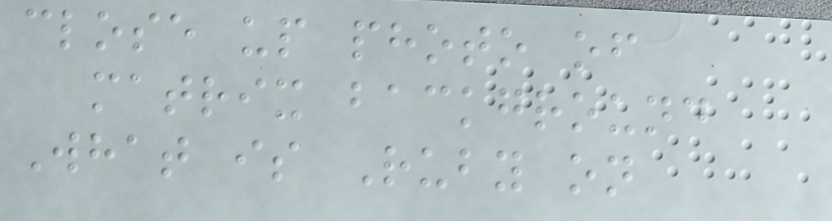close up photo of
matrix background
What is Ruby on
